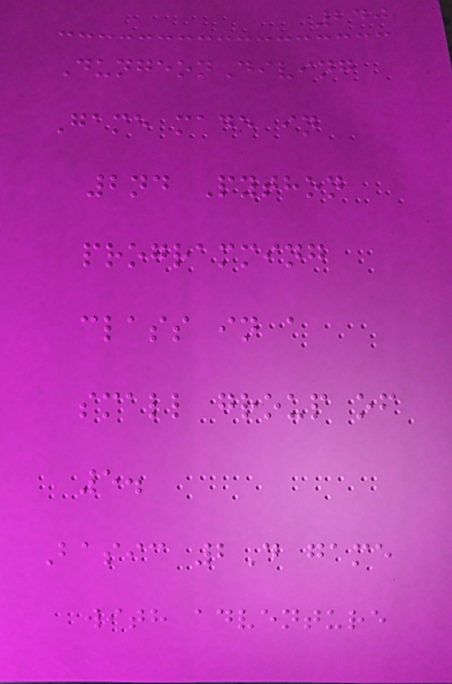240
DungeonDiving
Game made in
2nd Python
programming
class in a
small group of
5.
Basic 2D game
with adventure
